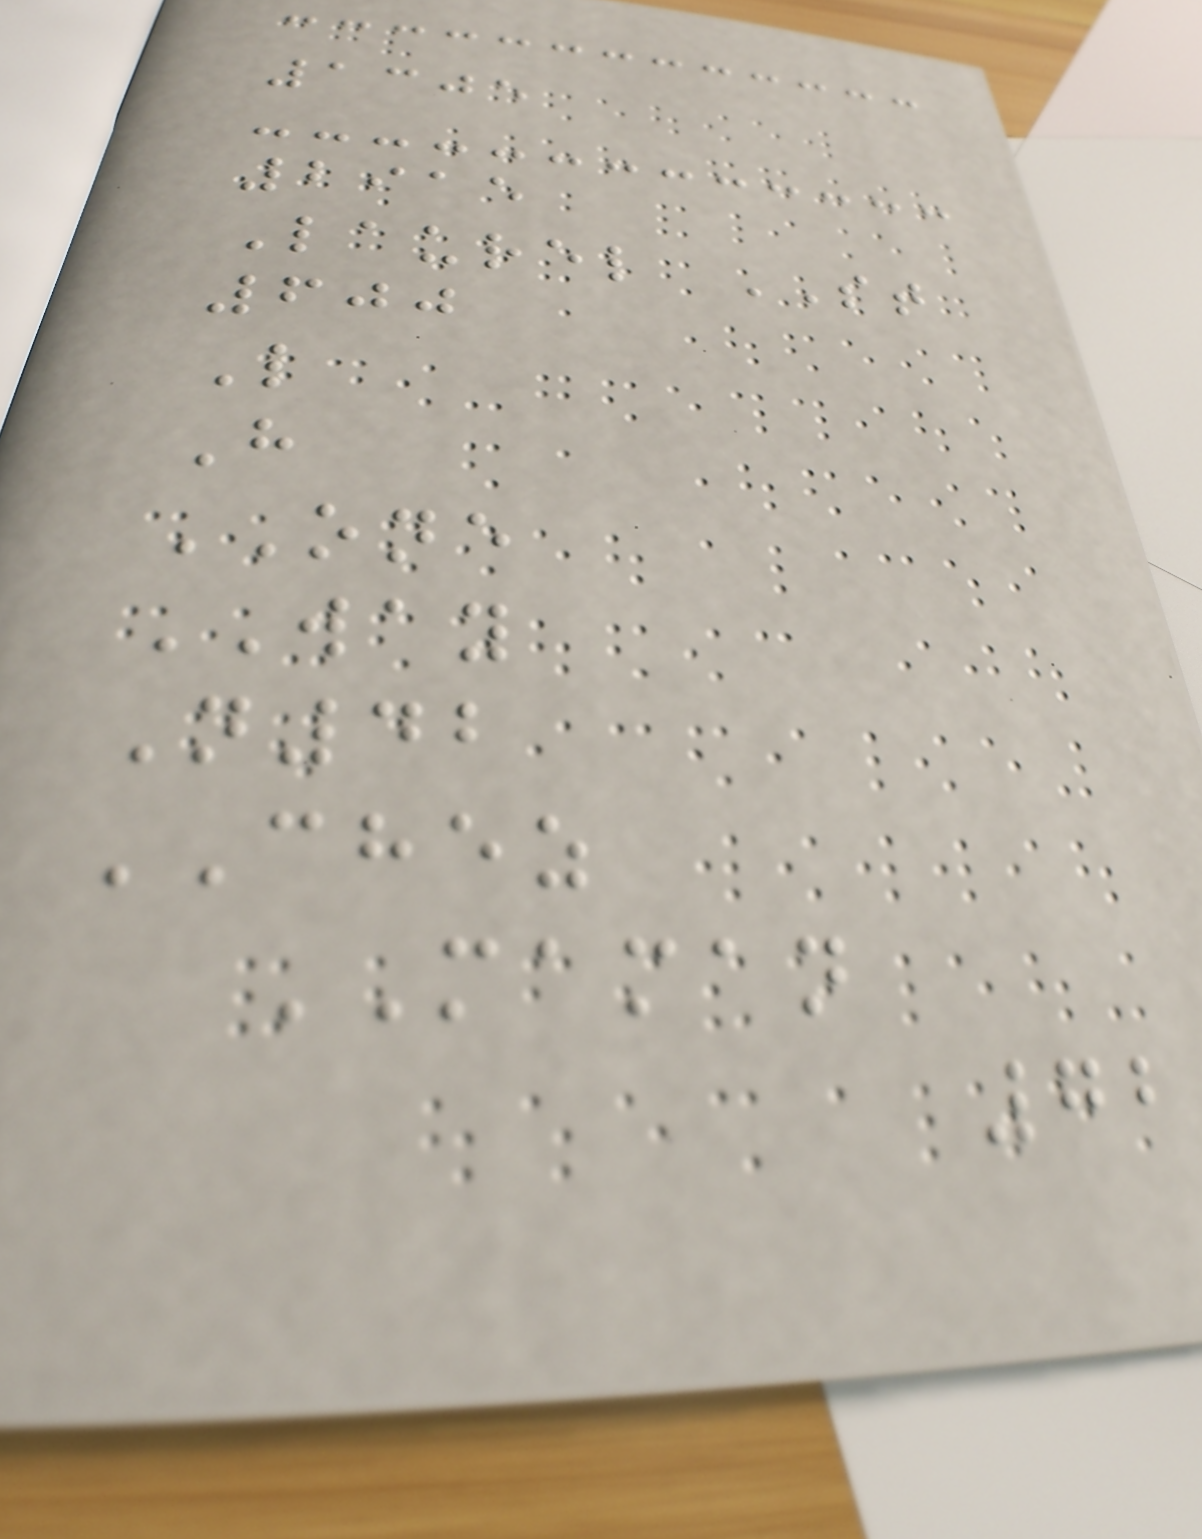1305
2915
Laurel ST
600
L
H
ONE
WAY
N42
CHEZ
MAMAN
72
